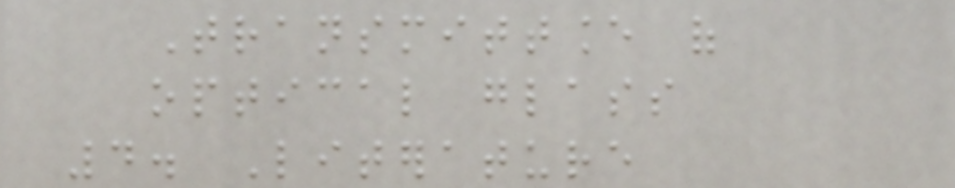Transmittance of
optical glass
4. Literature
